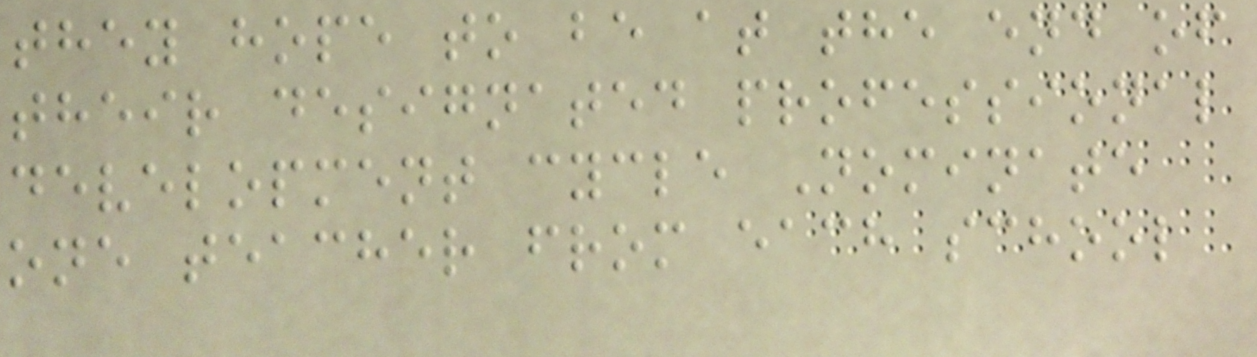they hope to be at the end of
their designated professional
development cycle Nominate
one teacher from each school
